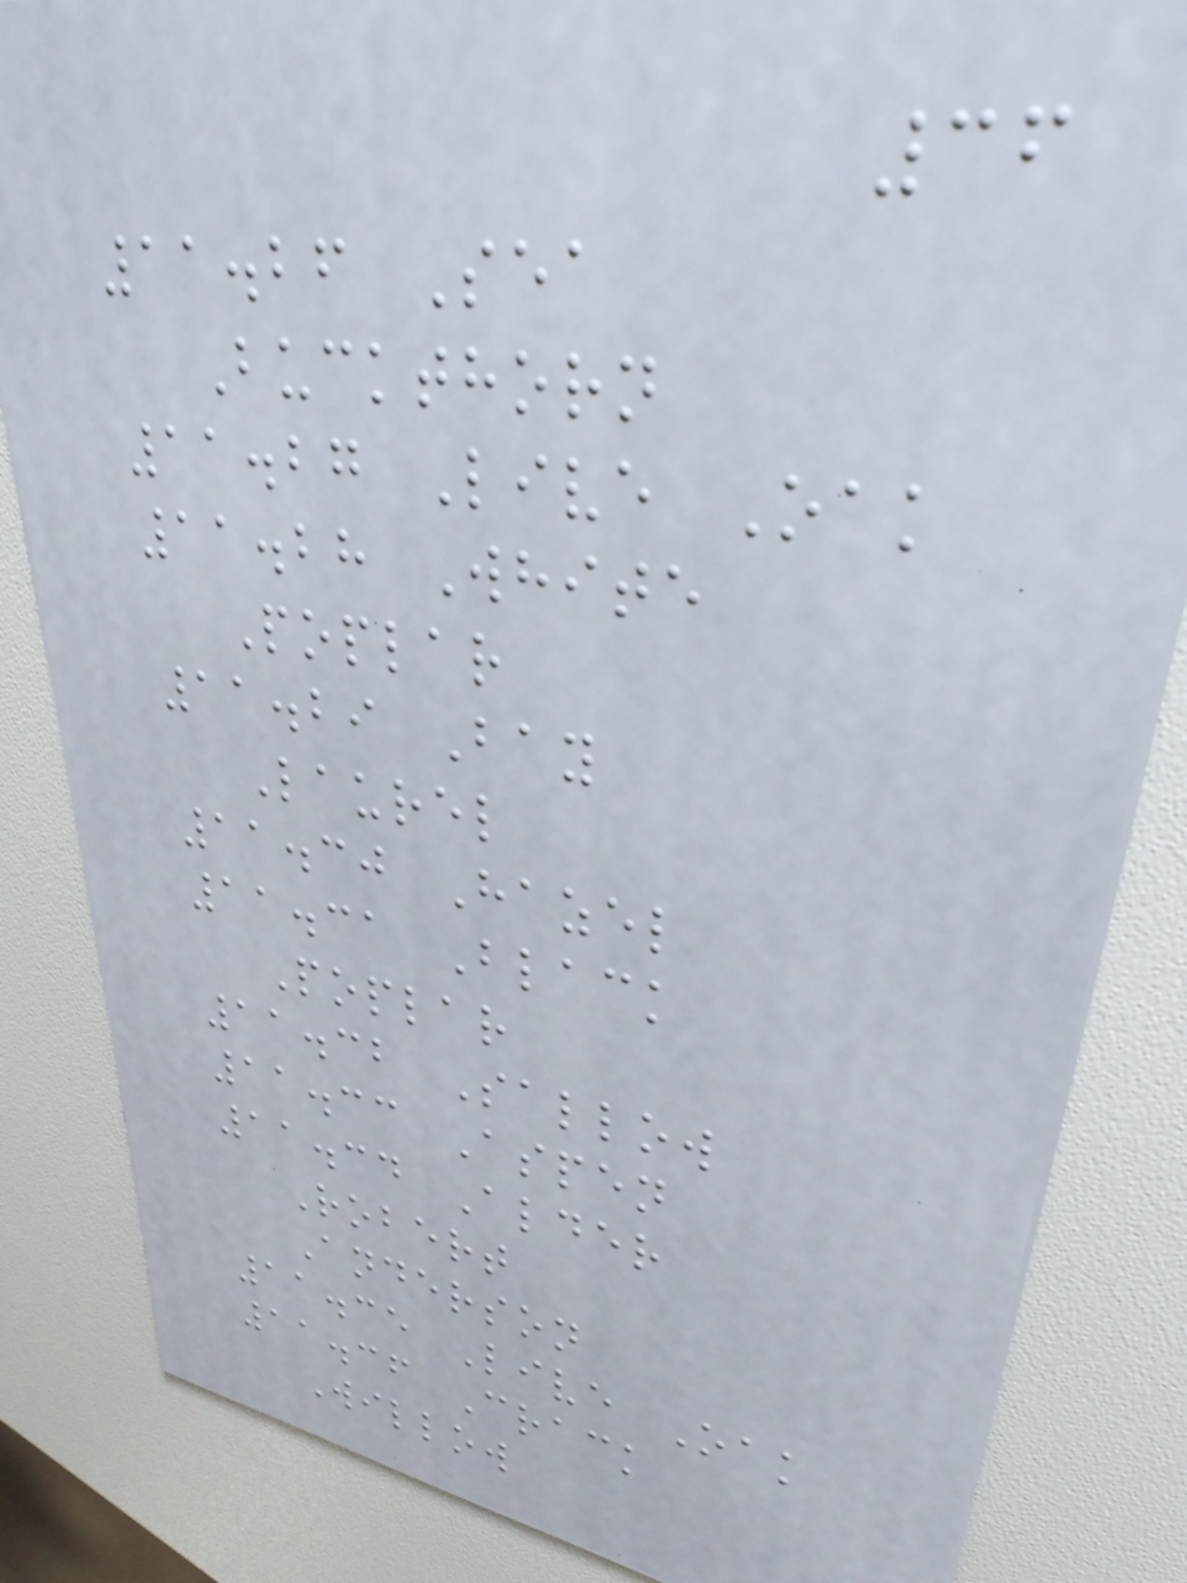36
11.26 Sea
Buckthorn
11.27 Live Oak
11.28 White
Poplar
11.29 Bay
Laurel
11.30 Hazel
11.31 Black
Poplar
11.32 Sallow
11.33 Aspen
11.34 Alder
Robert
Anderson
11.35 Live Oak
11.36 Crack
Willow
